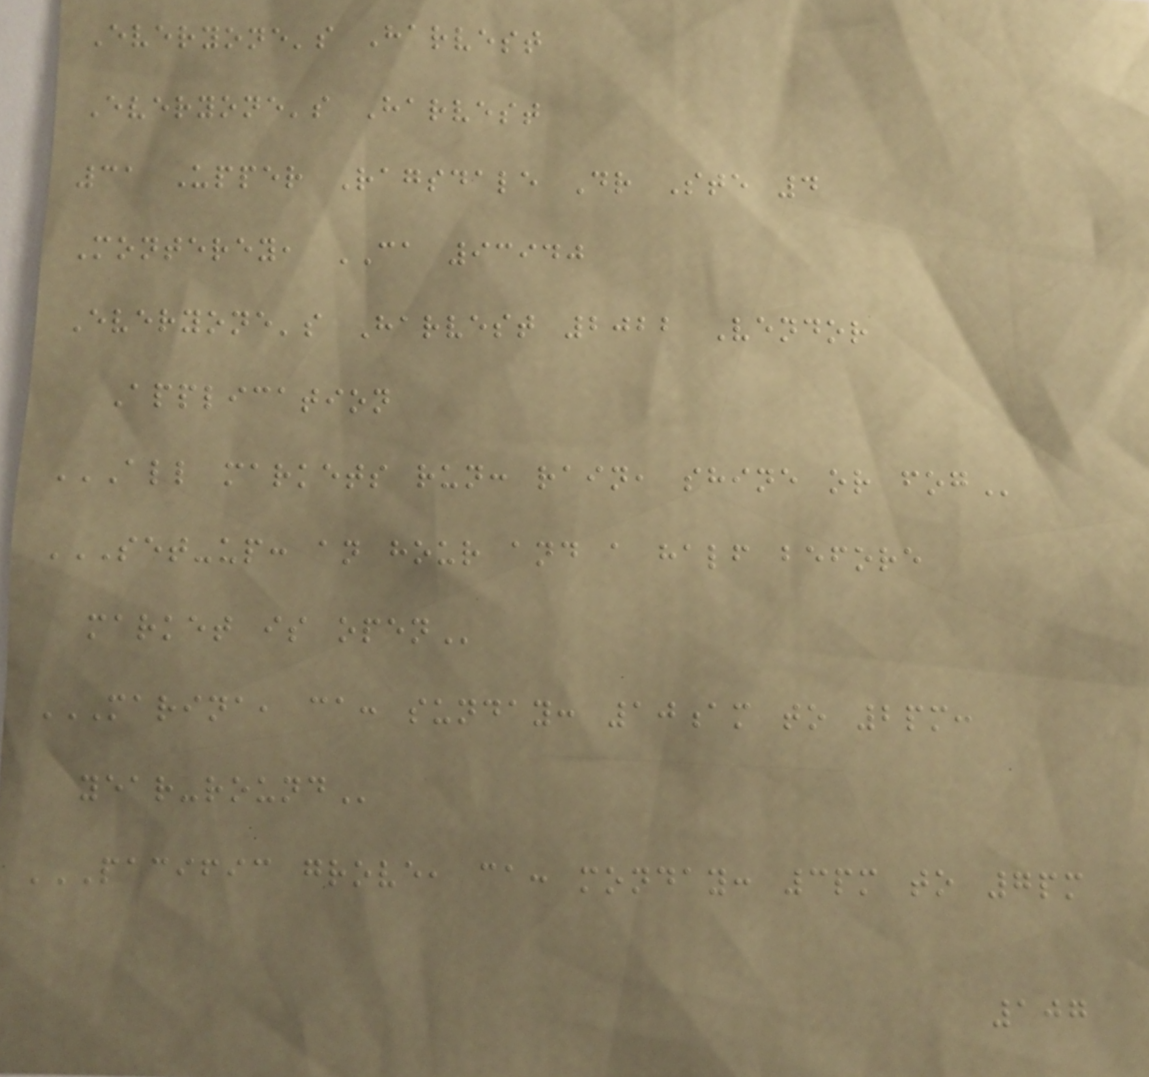Everyone's Harvest
Everyone's Harvest
31 Upper Ragsdale Dr Ste 4
Monterey, CA 93940
Everyone's Harvest 2022 Vendor
Application
ALL MARKETS RUN: RAIN, SHINE OR FOG
SET-UP: AN HOUR AND A HALF BEFORE
MARKET IS OPEN
MARINA, CA: SUNDAY: 10AM TO 2PM:
YEAR-ROUND
PACIFIC GROVE, CA: MONDAY: 3PM TO 7PM
107
